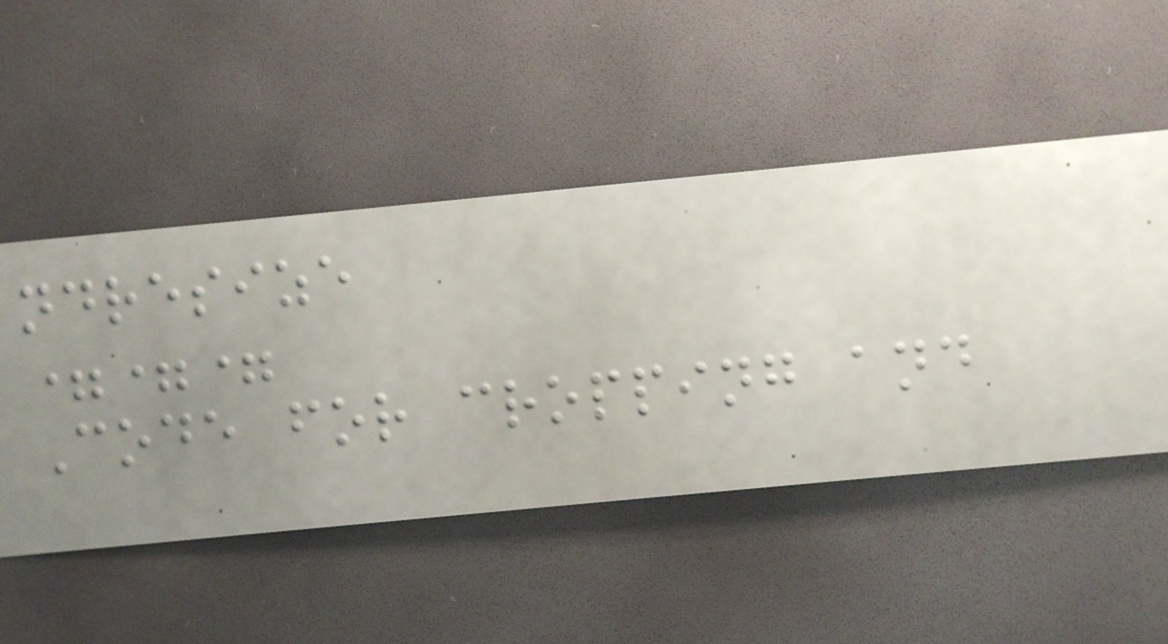ndresize
===
Code for cropping and
